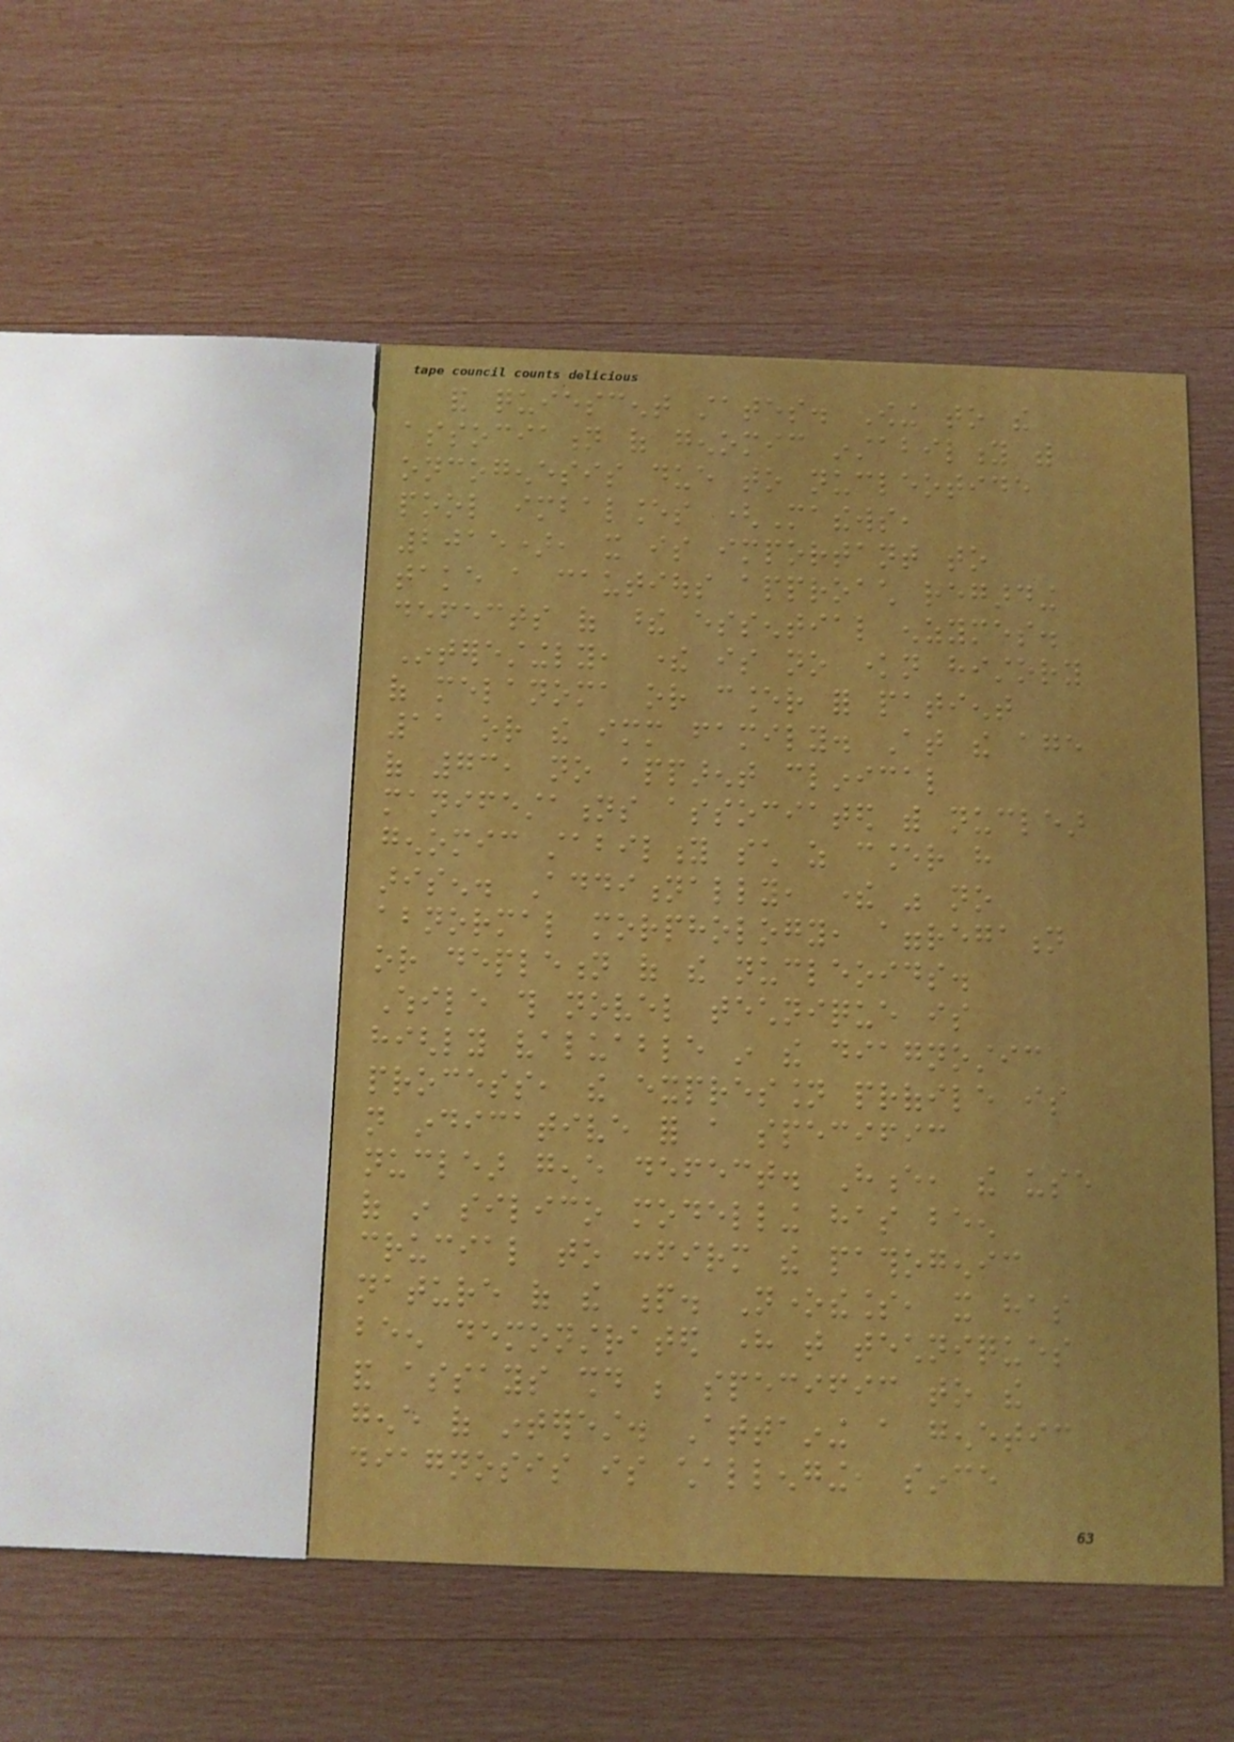and quiescent states. Owing to the
association of genomic instability with
oncogenesis due to nucleotide
pool imbalances (Mathews,
2015), it is important to
take a cautious approach regarding
defects of these essential enzymes.
Interestingly, there is no known history
of melanoma or cancer for patient
11 or the immediate family. At the age
of 73, no apparent clinical
manifestations associated with nuclear
genomic stability such as cancer have
arisen. Additionally, there was no
abnormal morphology, aggregation
or depletion of the nucleoids.
While this novel technique is
highly valuable in the diagnostic
process, the expression profile is
not indicative for a specific
nuclear gene defect. Hence, the use
of in silico modelling has been
crucial to confirm the pathogenic
nature of the p. Nonetheless, it has
been demonstrated here that techniques
and assays should be specific to the
gene of interest. Attaining a genetic
diagnosis is challenging, since
